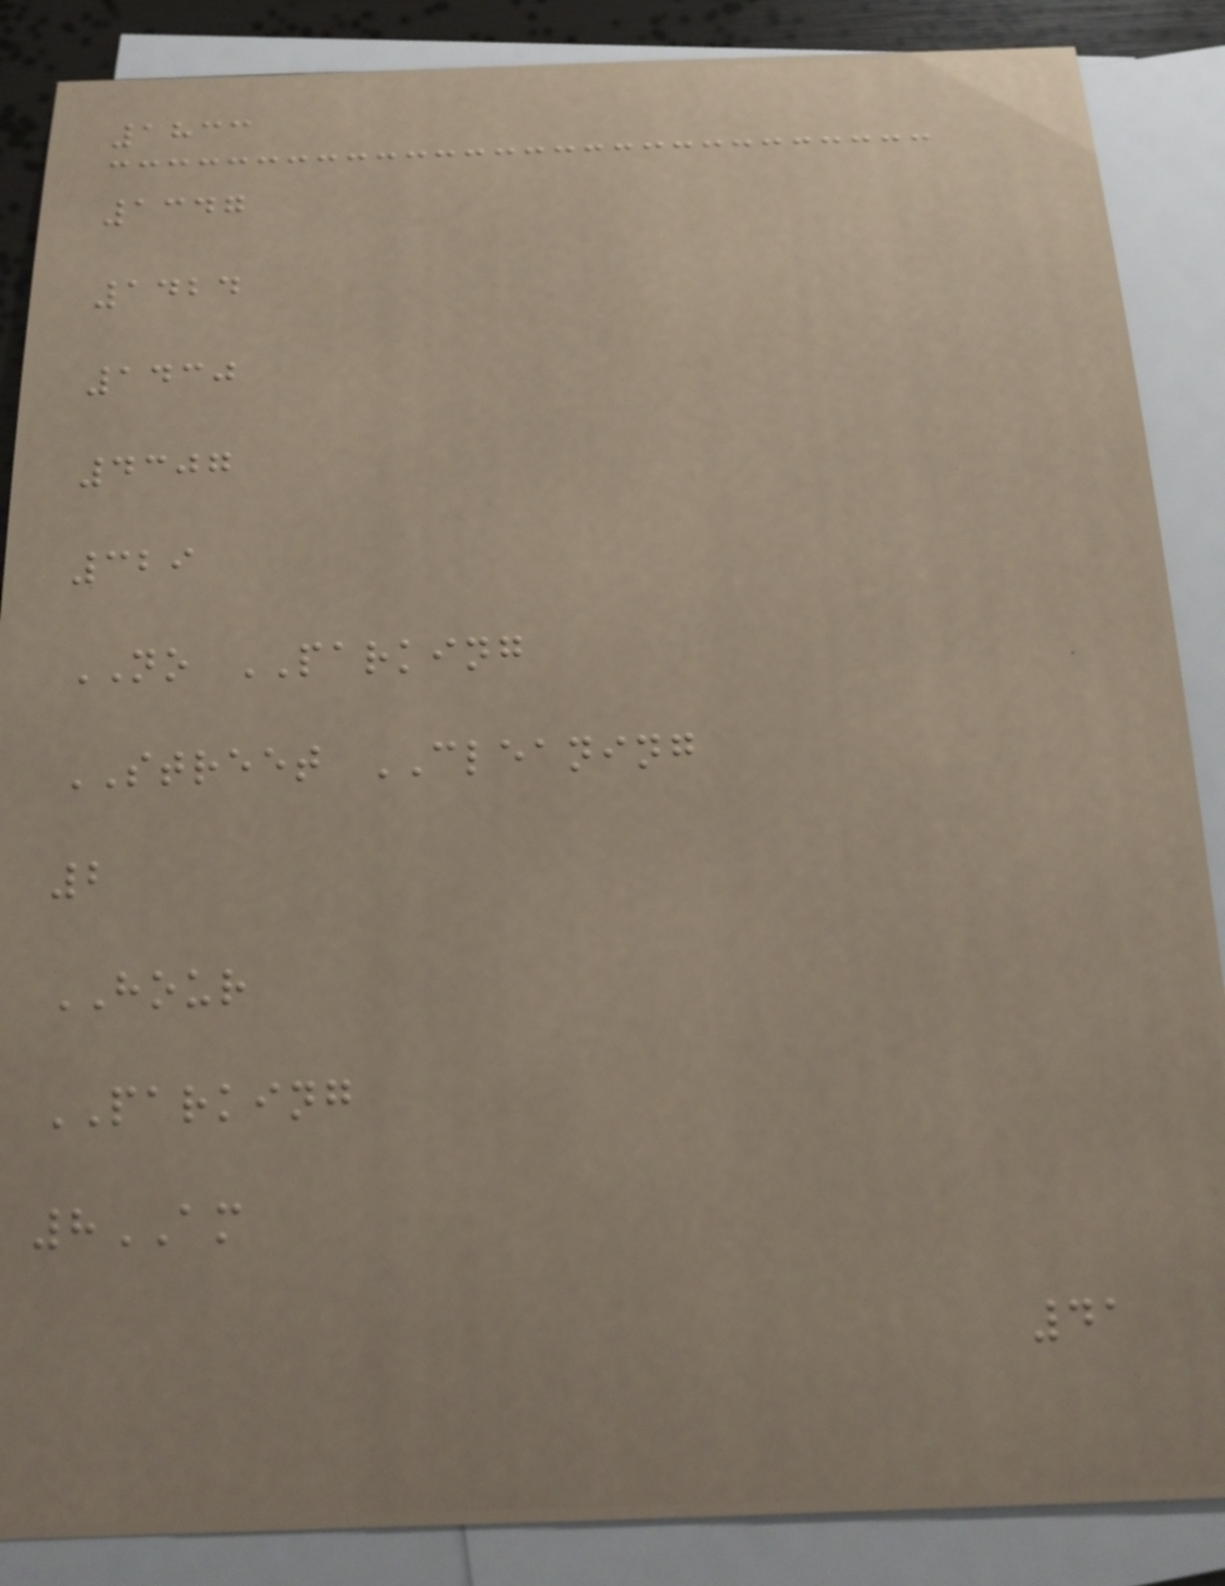1833
1347
1424
1430
4307
329
NO PARKING
STREET CLEANING
2
HOUR
PARKING
8AM
41
